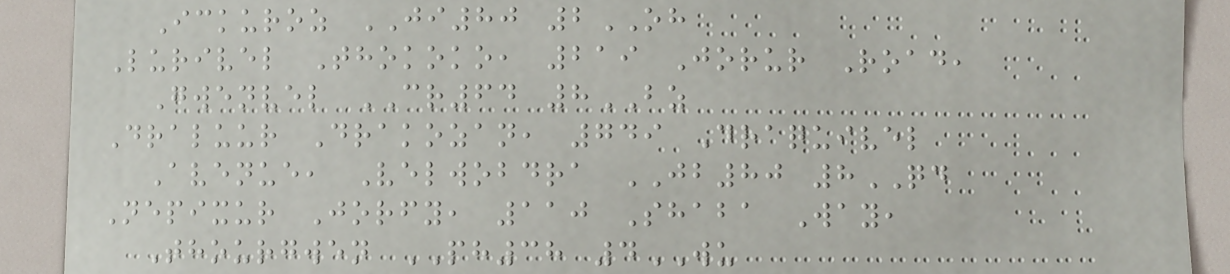Ickuroz JI80 2OH
Lurivel Thokoko, 219 Jorur Road,
Gwenvel CR64 8BZ
Draluur Drakozan, 749 Draquivel
Avenue, Velwobdra JB80 8QD
Nepixur Jorfy, 110 Shaba Way,
Thourgwen PH38 4WU
